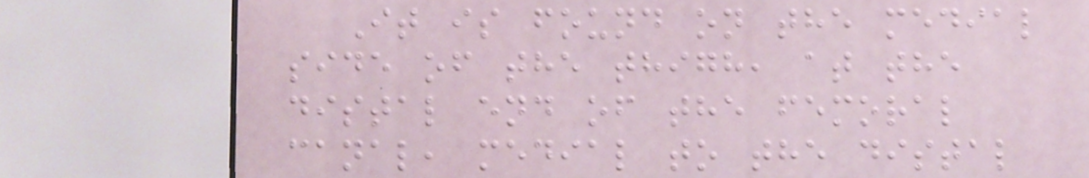It is found on the medial
side of the thigh, at the
distal end of the femoral
canal, medial to the distal
